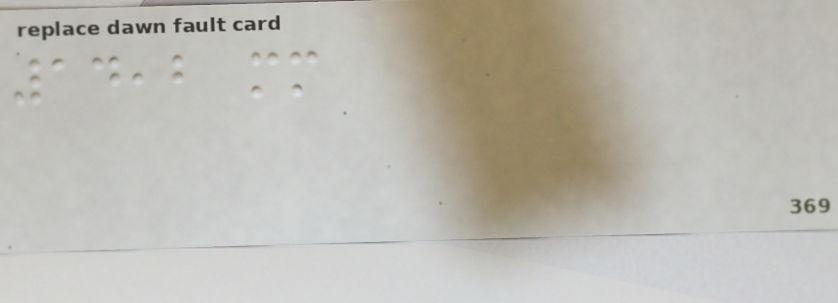14,2 mm
